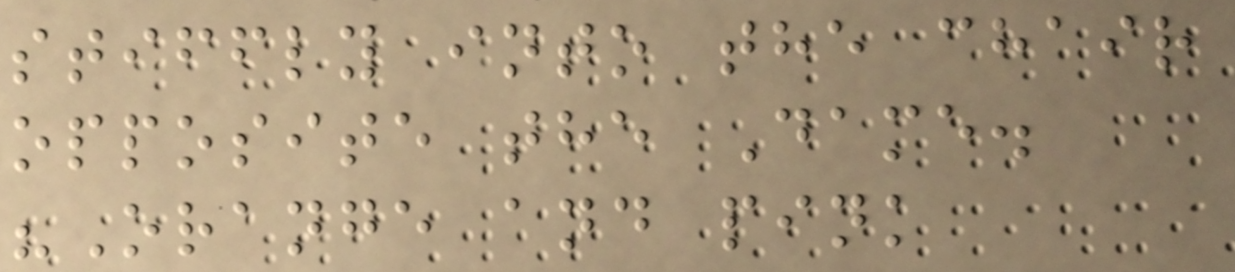stiffly into the chair
opposite the Dame.
"Orange and pink
